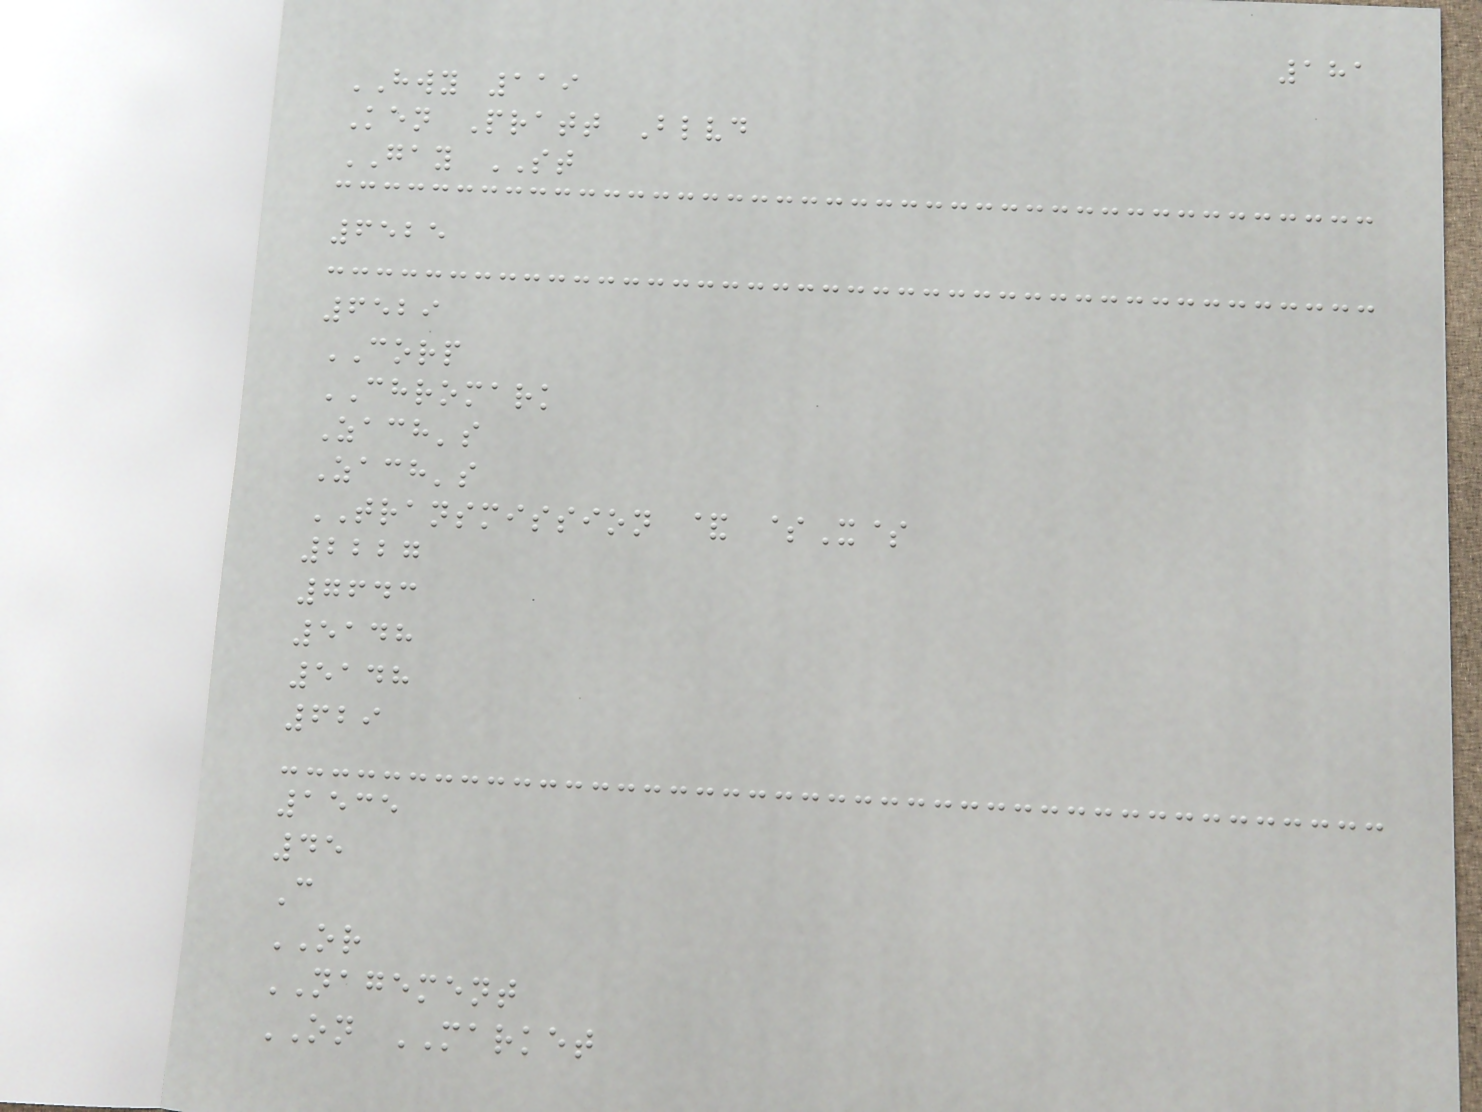181
HWY 119
Ken Pratt Blvd
GAY ST
6525
6529
CORP
CHROMARK
Zach's
Zach's
TRANSMISSION & $X$
2227
7643
5148
5148
629
1535
45
C
OR
NAGEMENT
ON MARKET
